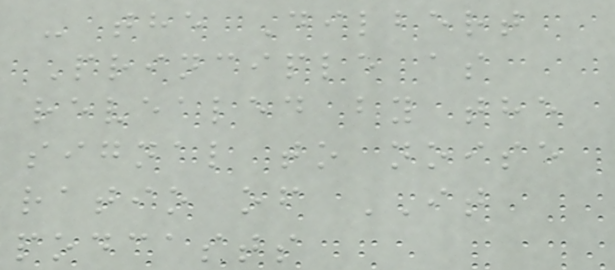- the Dilbert
Principle as
revealed by the
signal to noise
ratio of IT
podcasts
